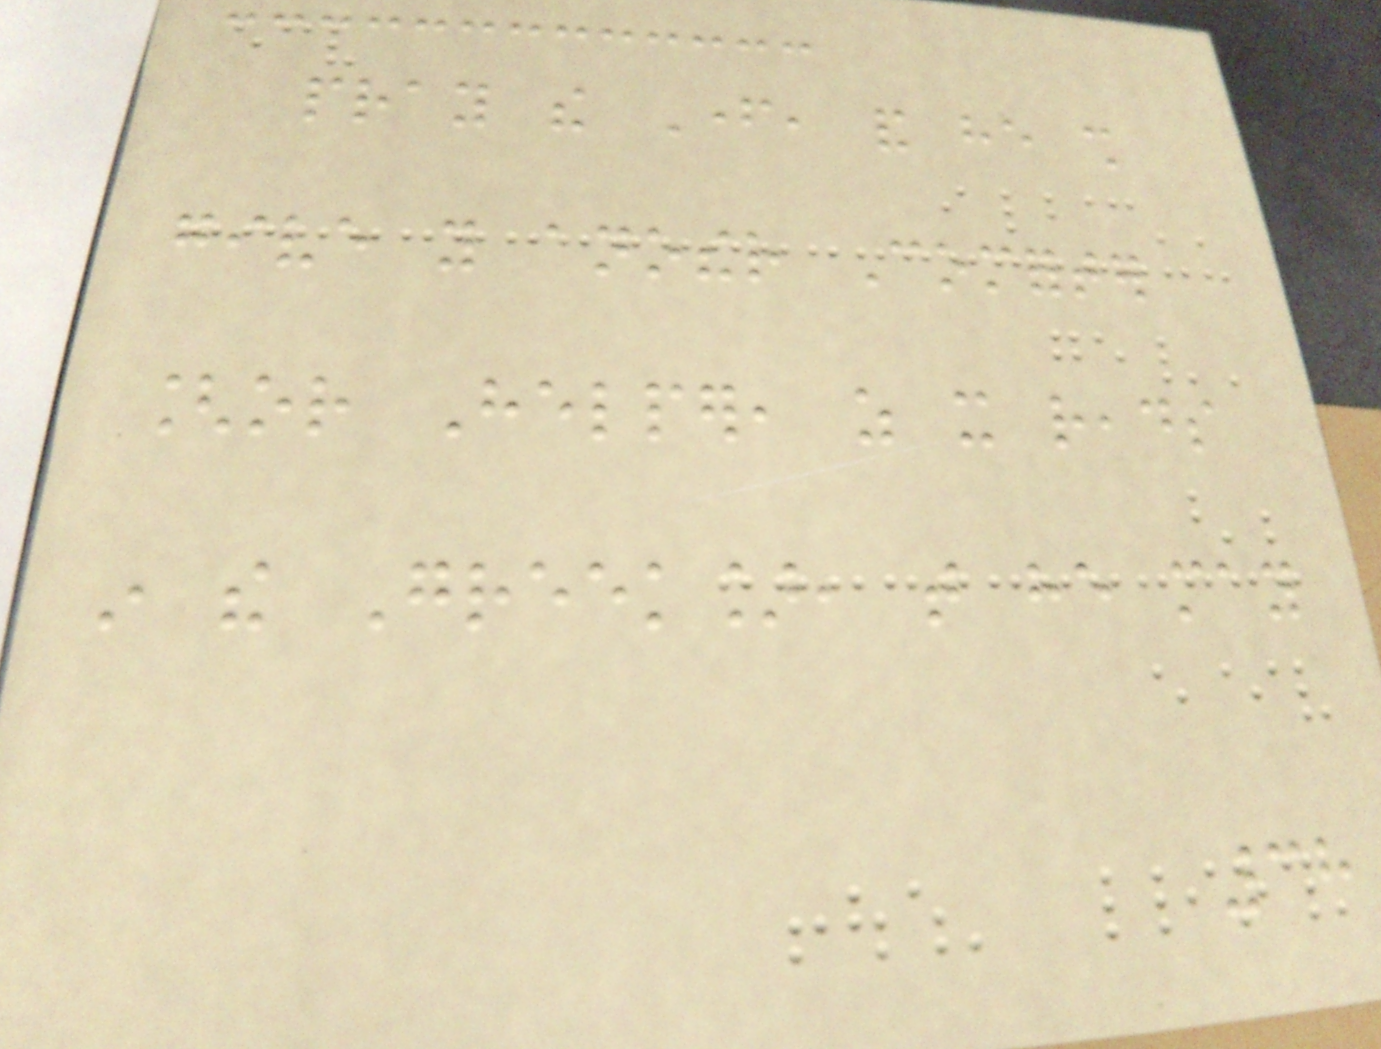pray the Father, and he shall
give you another Comforter
[or Helper, as it reads
in the Greek], that he may
38
